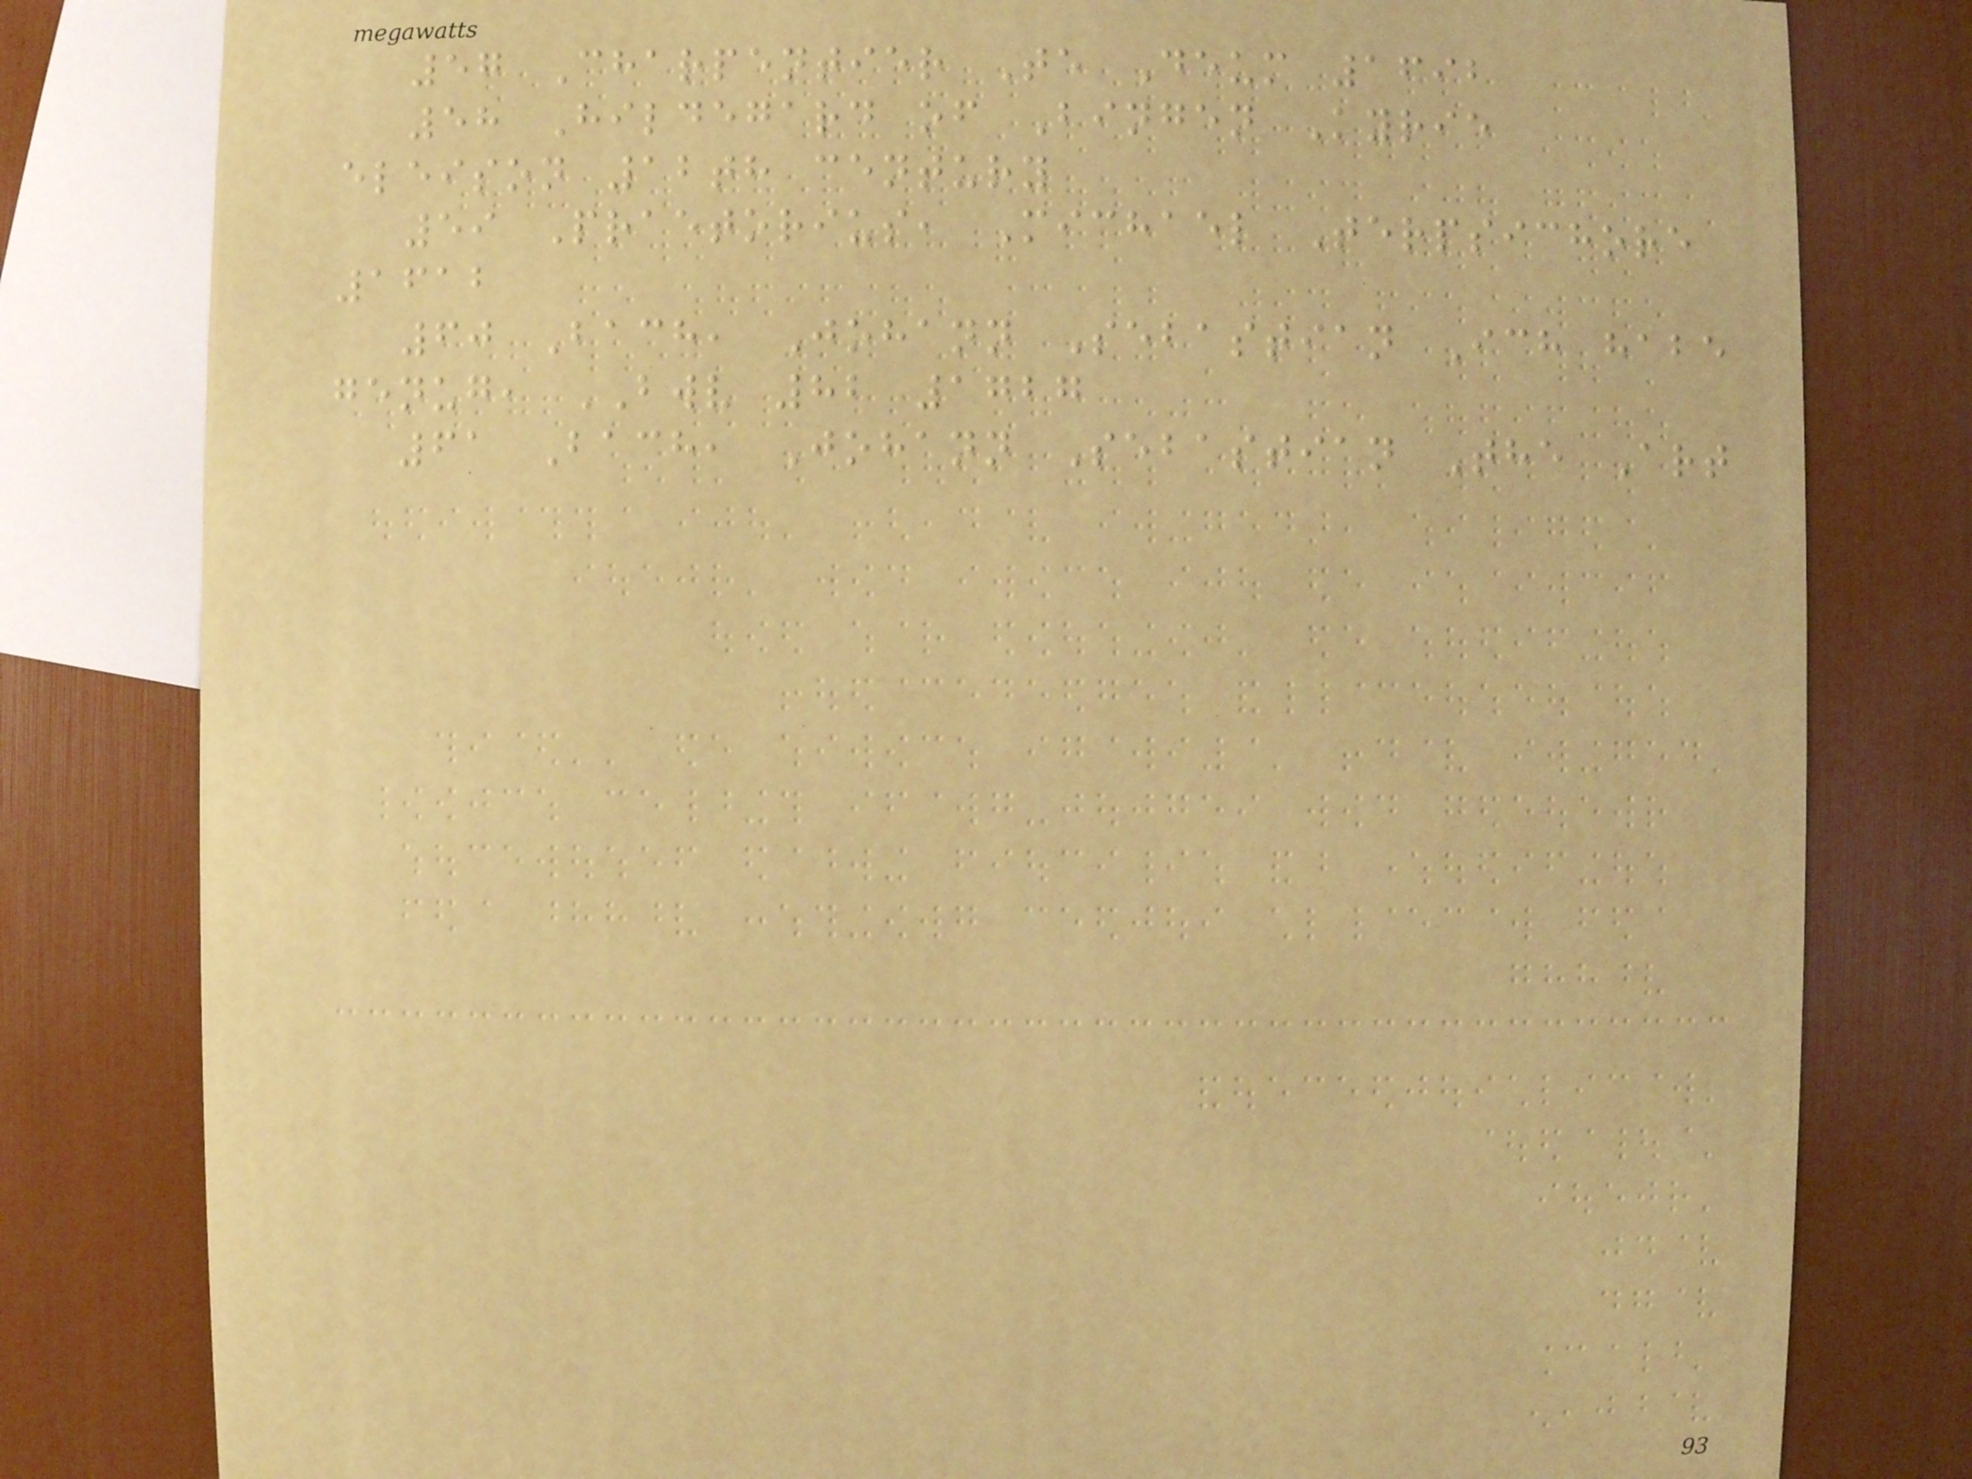57 Charpentier Te Deum 1692
58 Hildegard of Bingen Kyrie
eleison 12th century
59 Praetorius, Michael Terpsichore
1612
60 Bach, Johann Sebastian Ich habe
genug, BWV 82 1727
61 Bach, Johann Sebastian The Art
